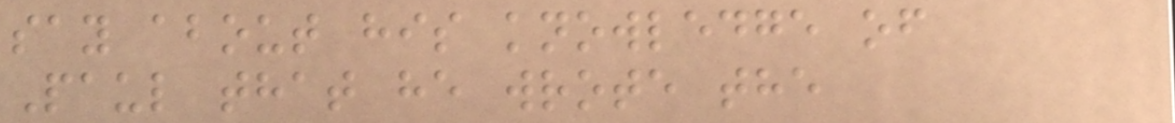say about his knowledge of
Paul that he wrote the
